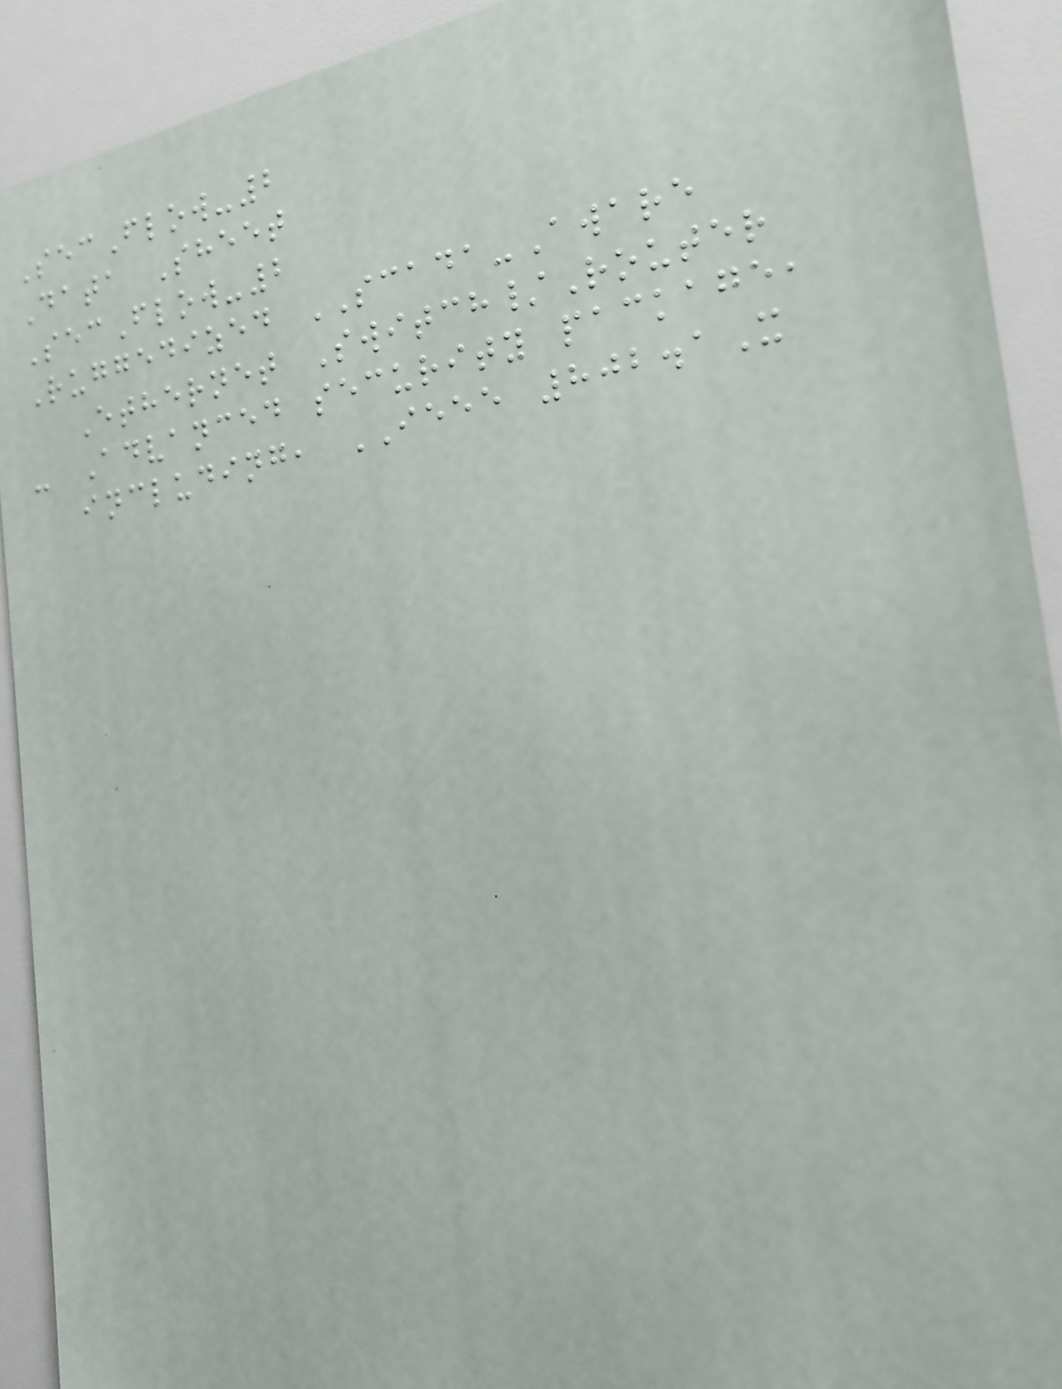SecFlow-2
Data Sheet
SecFlow-2
Ruggedized SCADA-Aware
Ethernet Switch/Router
- Advanced security package,
including, IEEE 802.1X
